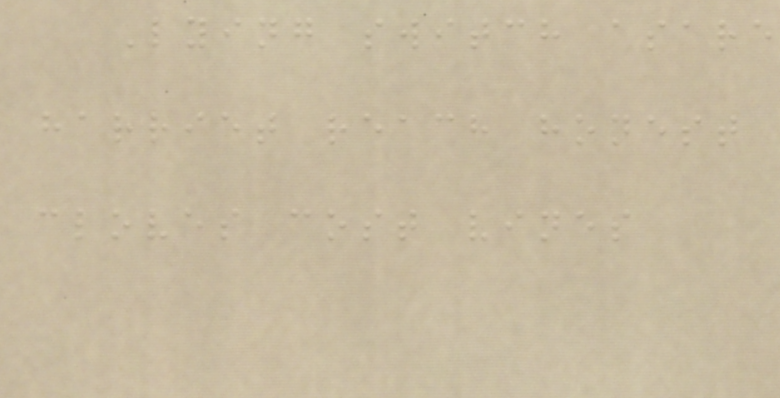Lying switch asare
harriet reach honest
cloves cost vines
